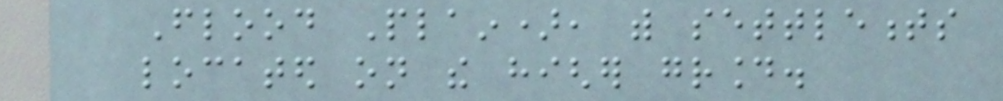Flood Plain), with settlements
located on the higher ground.
